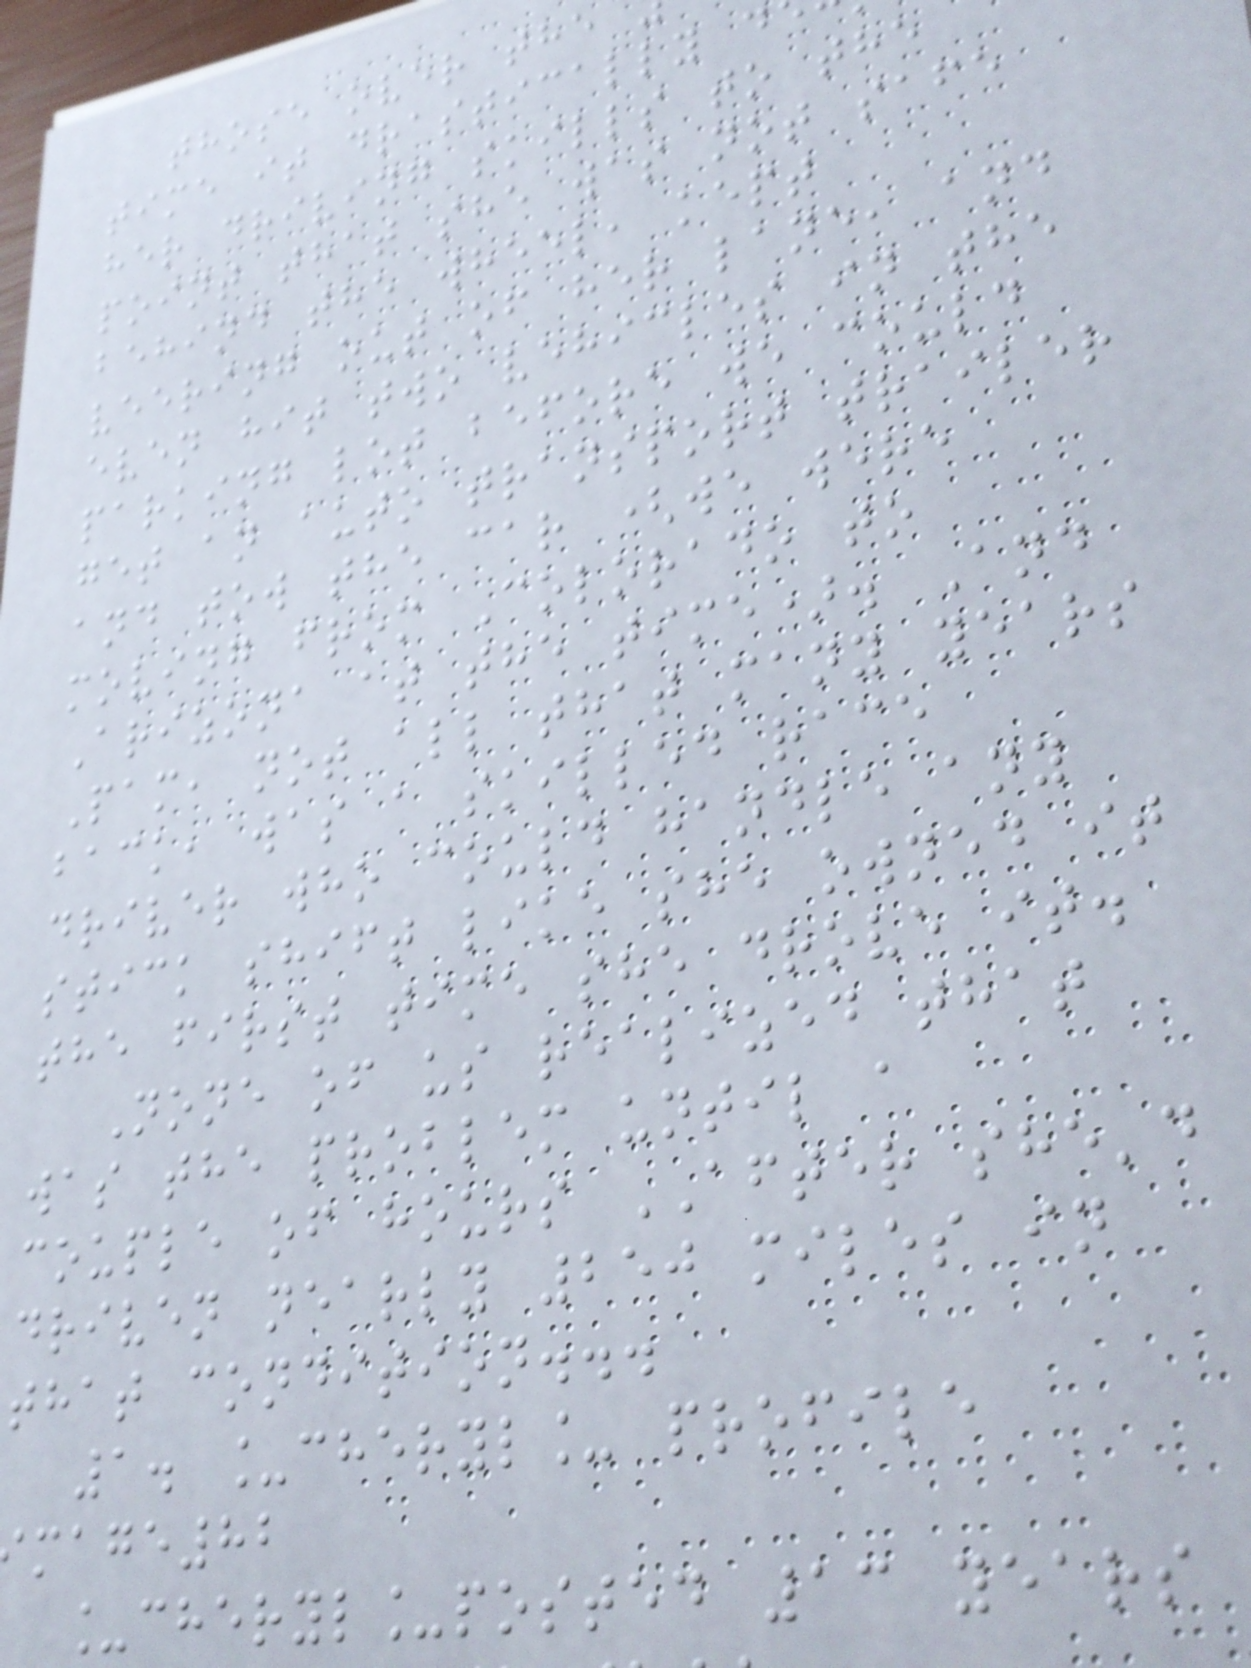those over the
time it drastically d
her driving skills to the
point that she was not safe
behind the wheel, kept
veering out of her lane, and
even hit two vehicles in the
parking lot before we could
get an auto transport trailer
and tow the car (we were
moving from Colorado to
Arizona at the time). And
Pam, not all that many years
back, was a skilled race
driver who could handle any
stick shift like she owned it
the first time she drove it.
None of us realized that
was the problem until a
couple of hours AFTER she'd
driven nearly 250 miles in
that condition...
1. _cheryl_ profile
mage82
_cheryl_posted 13 years
